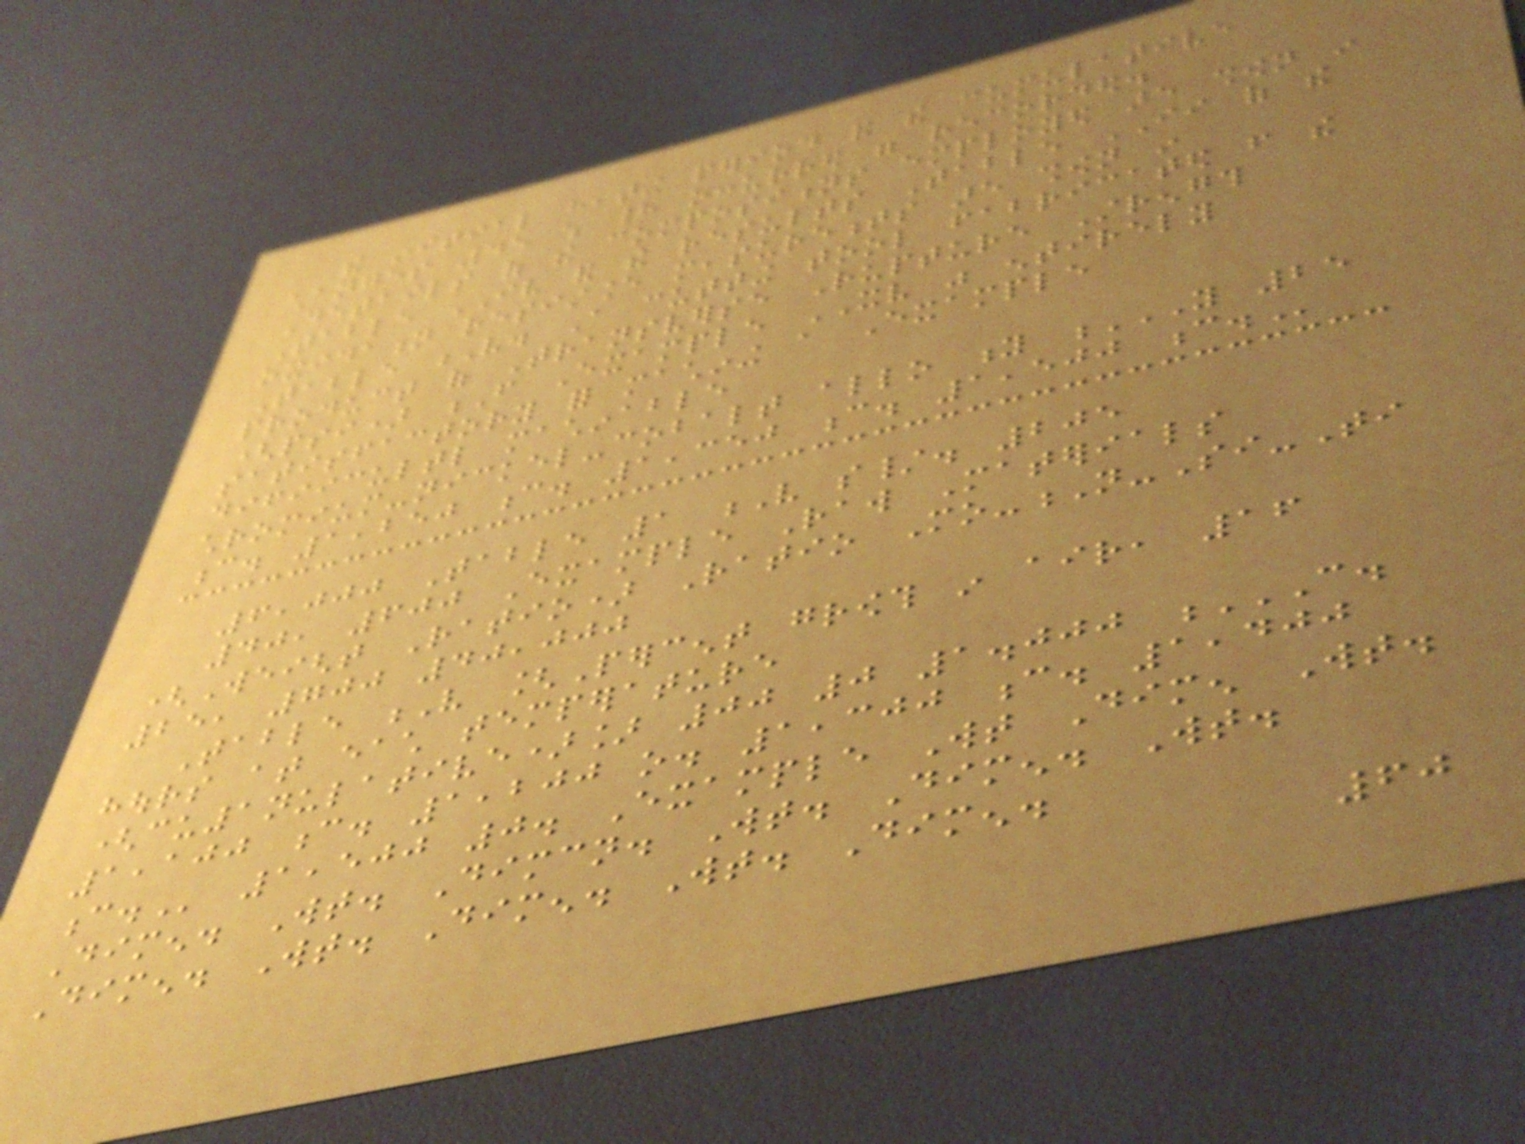the initial heating period and the cumulative
changes 45 which had occurred were recorded.
Details of the compositions employed are shown in
Table IV and the results Table II of the
oxidation resistance measurements are shown in
Table V. A cutting tool fabricated from the
product of Transverse Rupture Strength
(psi) F Example XV was entirely
satisfactory for machining a Example
difiicultl machinable
chromium-nickel-cobalt allo y Y 25
C. 1,250 C. 1,350 C. 1,500 C.
6,000 Table 1 V s/. 205
40, 600 Example Raw Materials
(Weight Ratio) Ratio Mo-N-Si-Ti
25, 700 40,000
Table V [Percent growth in air, 16
hours at each temperature
(cu1nulative)] 00 0 1.000 C.
1,100 C. 1,200 O. 1,300 C. 1,400
C. 1,500 0. Example Wt Dimen Wt.
Dimen. Wt. Dimcn. Wt. Dimen. Wt.
Dimen. Wt. Dimen. Wt. Dimen.
60
